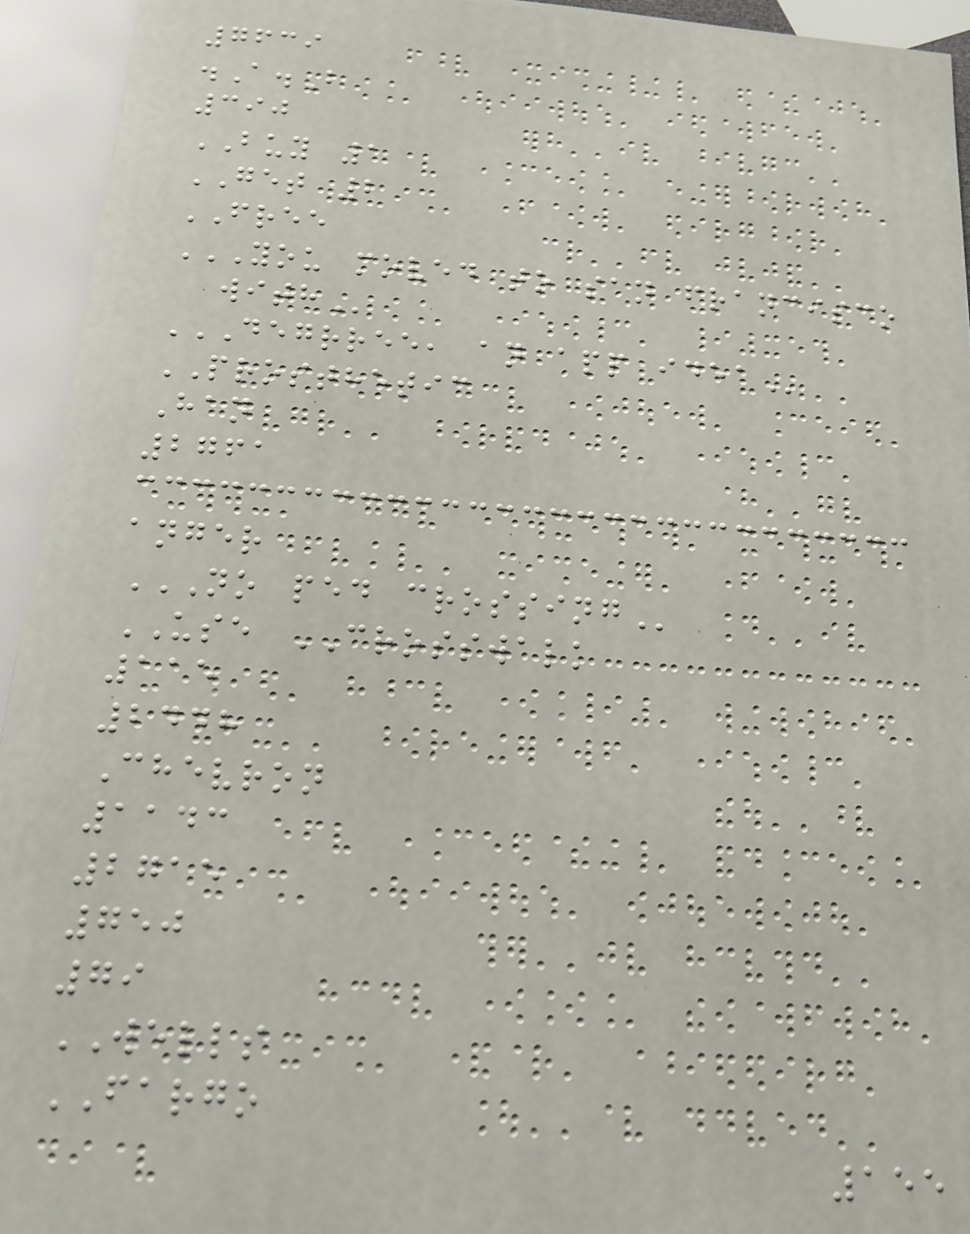7639
.A.B
390
BUY 1
GET 2
FREE
YOU MOVED TO SAN FRANCISCO
WITH
DEGRREE, AN APP IDEA
PROSTHETIC
Han
2761
anger
NO PED CROSSING
USE CROSSWALK
115
2448
Chevron
1143
2715
750
79
WELLS
FARGO
155
